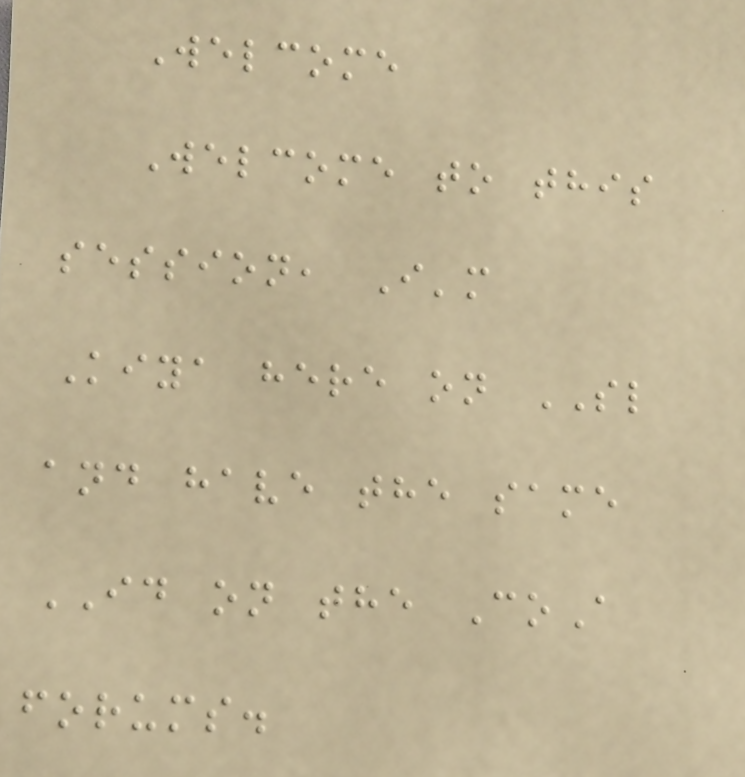Welcome
Welcome to this
session, I'm
Kiya here on SL
and have the same
ID on the CoA
forums.
